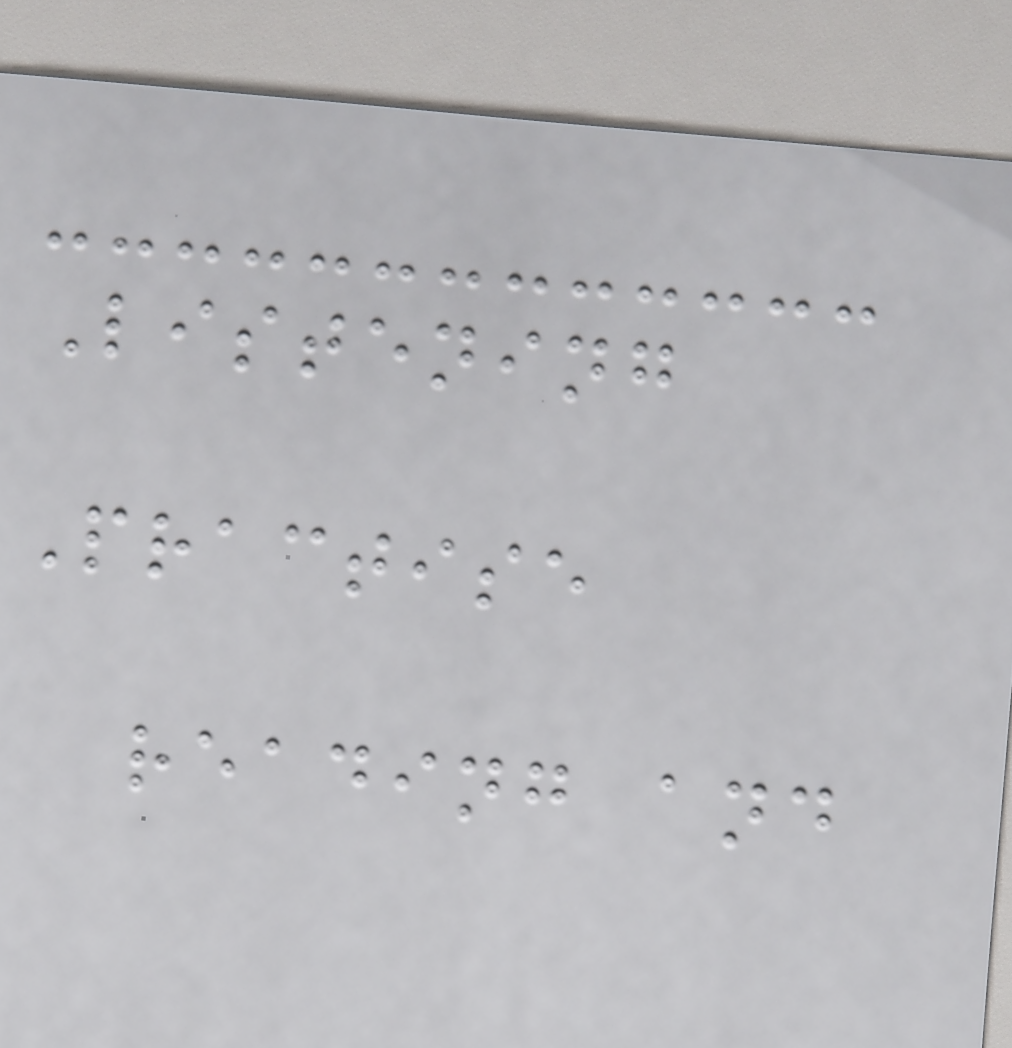Listening
Practise
reading and
